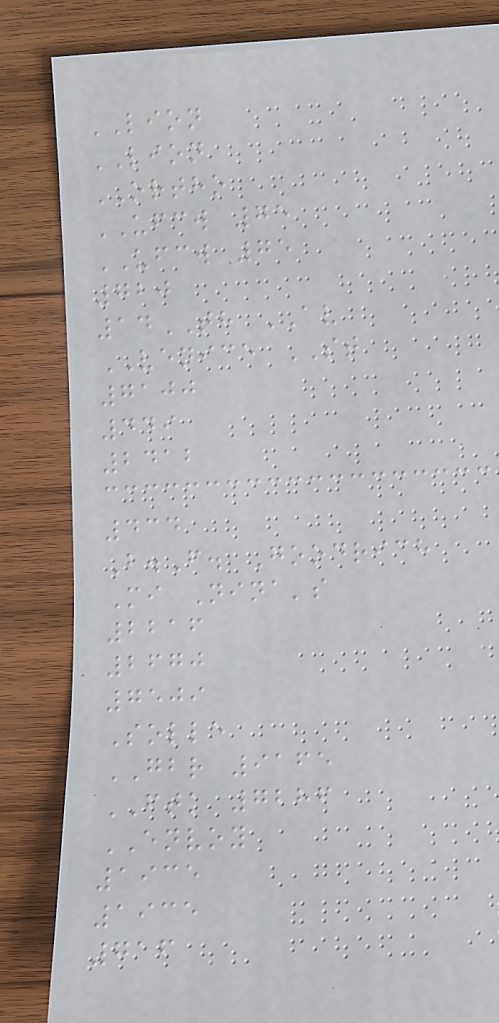LION
LION
ORTHO
UFCW 75
UFCW 75
720
14TH AV
VENICE ST
7100
449
2412
434
B.F. Goodrich
Mi Nina's
2216
2670
7509
Solle
GBR 9165
FTK 7286
ENVOY
1935
1935
716
